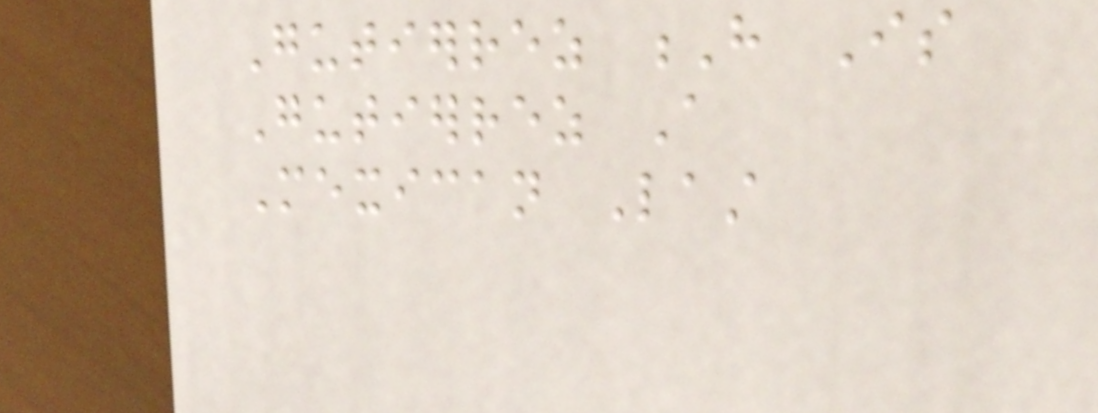Gutierrez H Is
Gutierrez A
Mexican Last
